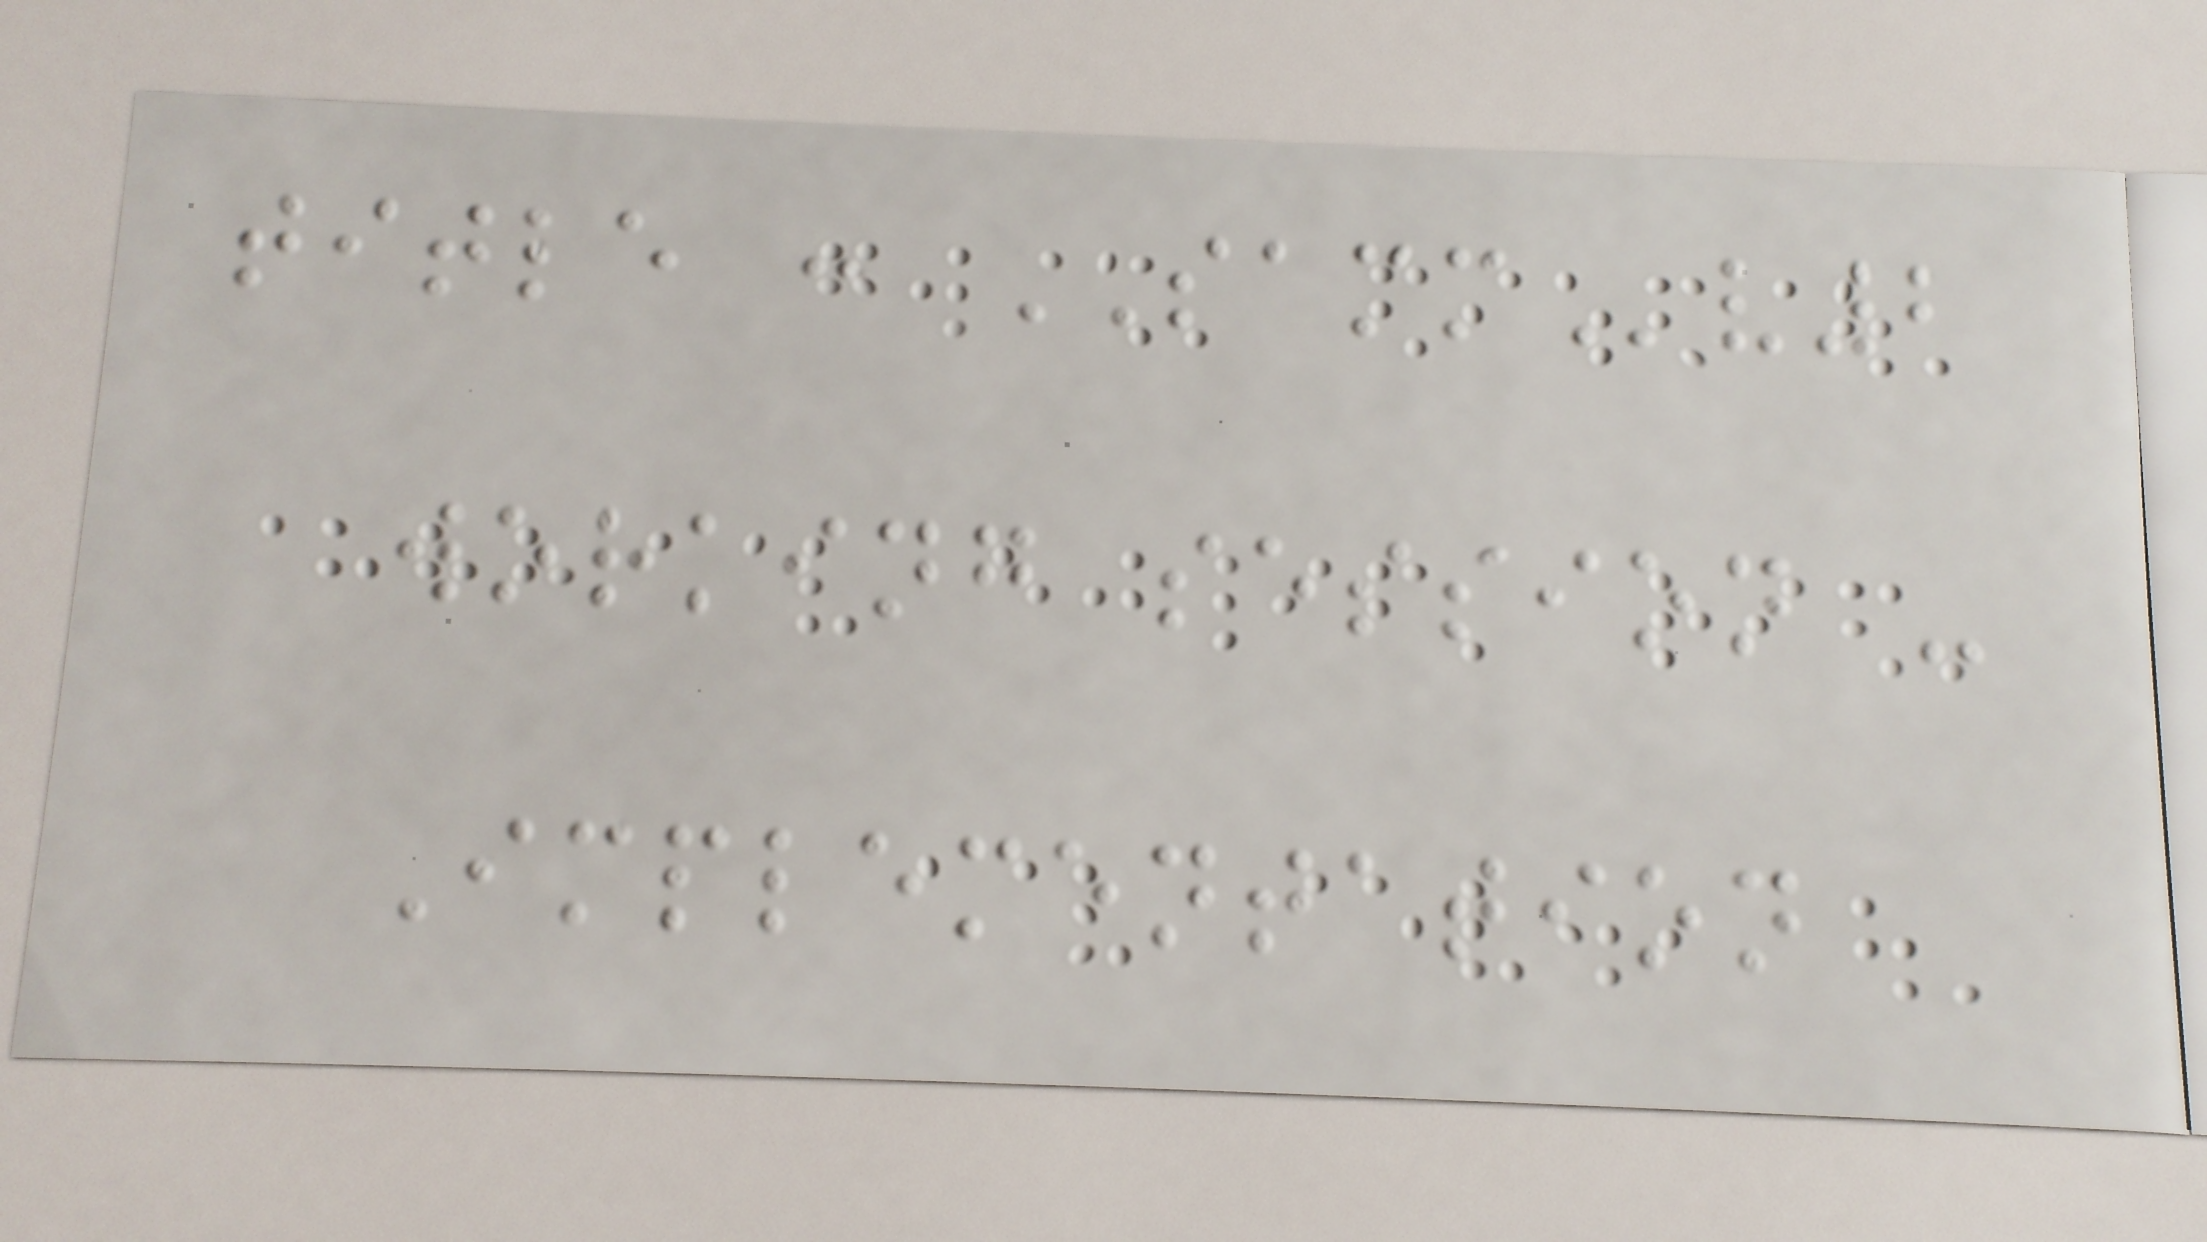title : SAMMv2
working session -
Implementation
